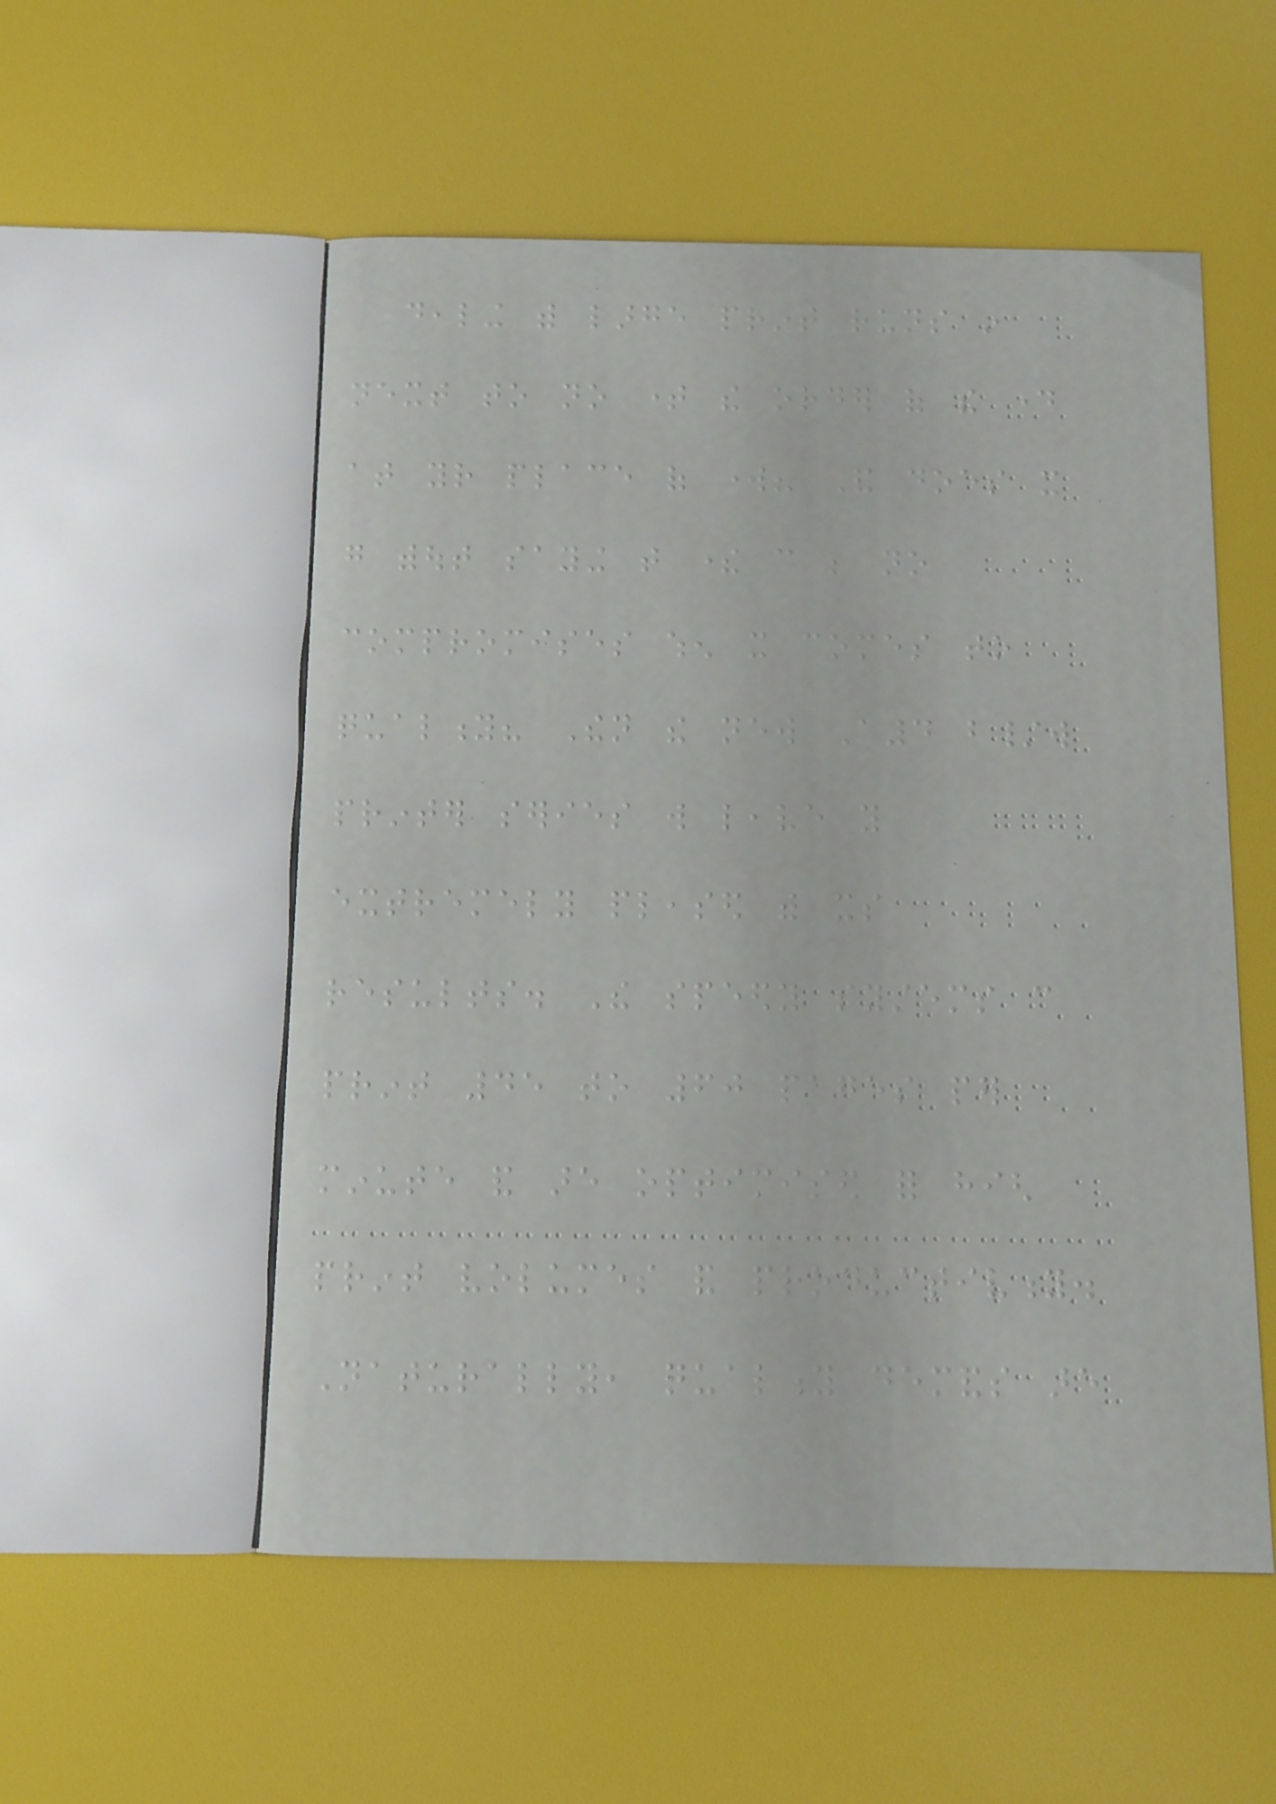dealing with large print runs in
next to no time the order of the day
at your place of work? And does it
go without saying that there can be no
compromises when it comes to
quality? Then the new A4 b/w
printer series will leave you
extremely pleased with its
results. The speedy systems can
print 45 to 60 pages per
minute and are optimised for high
print volumes and productivity.
Naturally, quality demands are
